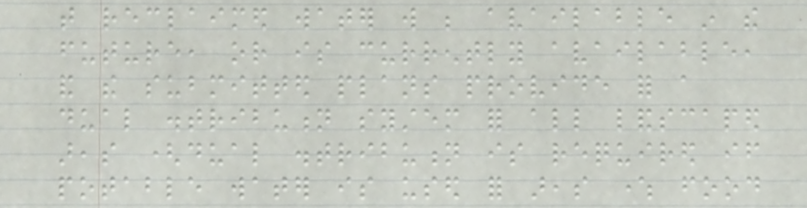that reclaimed water will be available in the
future, or is currently available,
and the submitted plans provide for a
dual distribution system for all landscaped
areas (dual distribution is required if
potable water is used for areas where food
